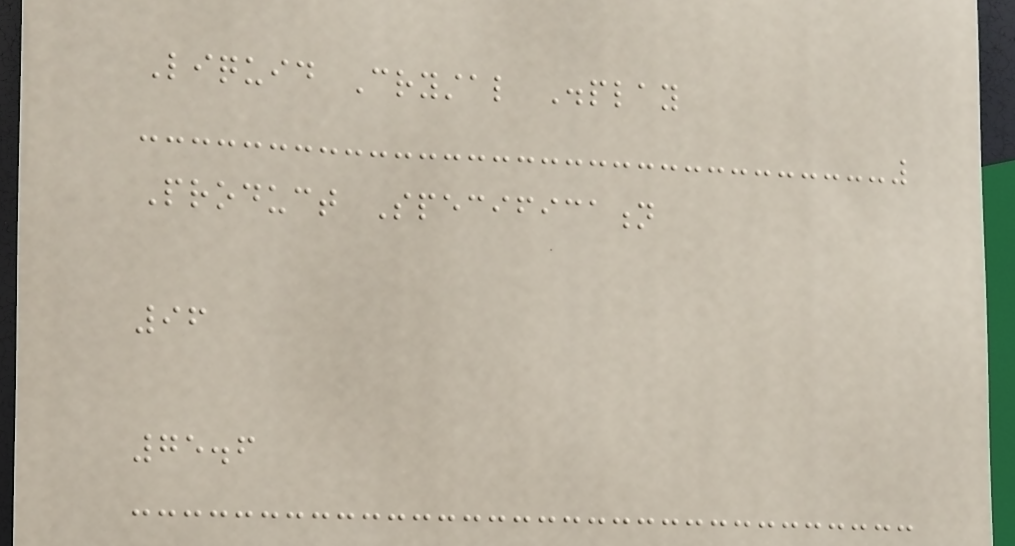Liquid Crystal Display
Product Specification
96
75.6
